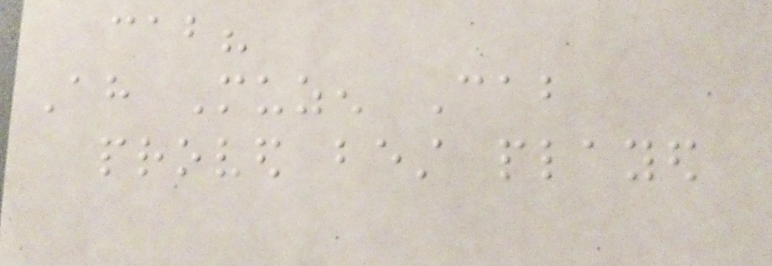cab?
Ah Muzen Cab
proved best played
